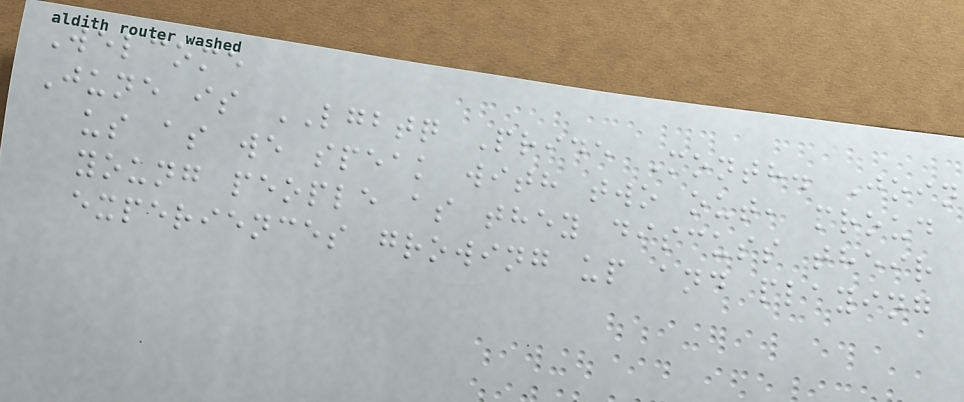Welcome
June is LGBTQ Pride Month. Join
us as we speak with two out, proud
young people as they discuss their
experiences growing up and playing
